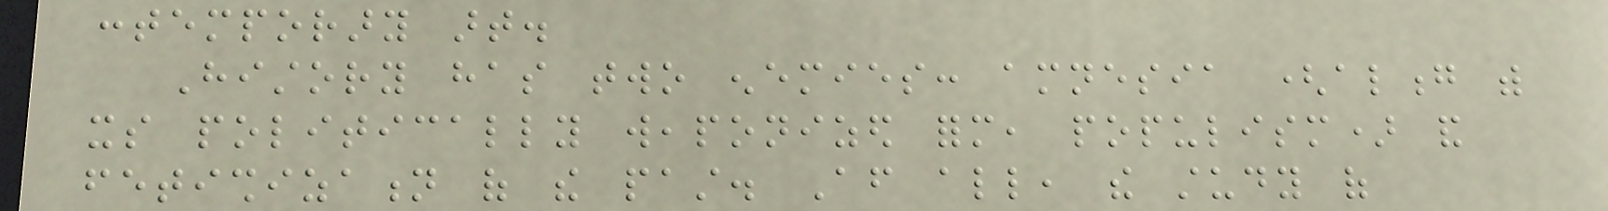contemporary art.
History has two enemies: amnesia (along with
its politically weaponized form, populism) and
fetishization of the past. After all, the study of
